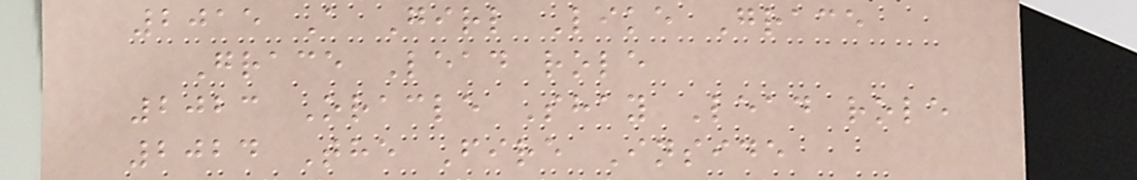2015 A Girl Like Grace
Grace Lead role
2023 Oracle Shay Lead role
2024 The Fire Inside
